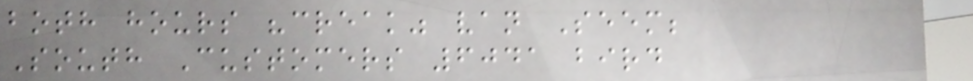both hours "creak" van Seem;
South Customers 6041 bird
